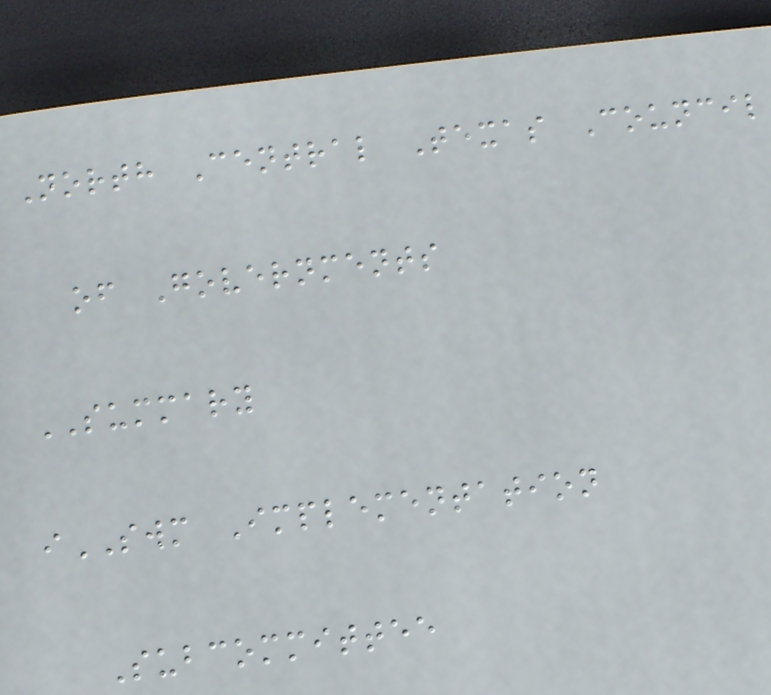North Central Texas Council
of Governments
SUMMARY
iSWM Implementation
Subcommittee
